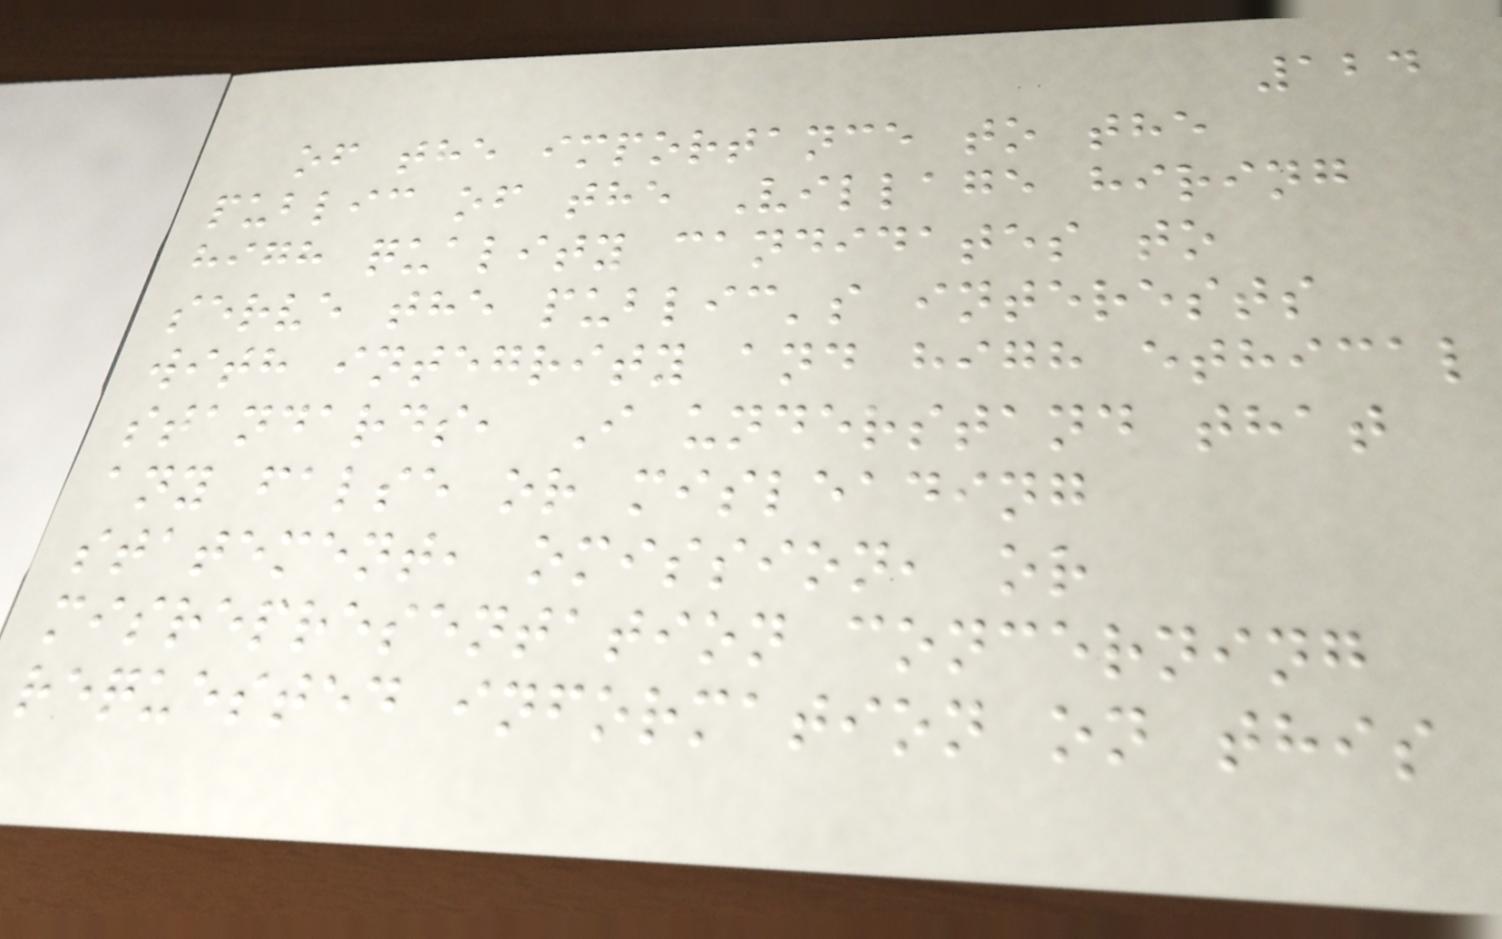124
of the importance to the
public of the Village hiring
high quality candidates to
serve the public's interests
with integrity and high ethical
standards, I understand that
any false or misleading
statement, omission, or
misrepresentation concerning
requested information on this
